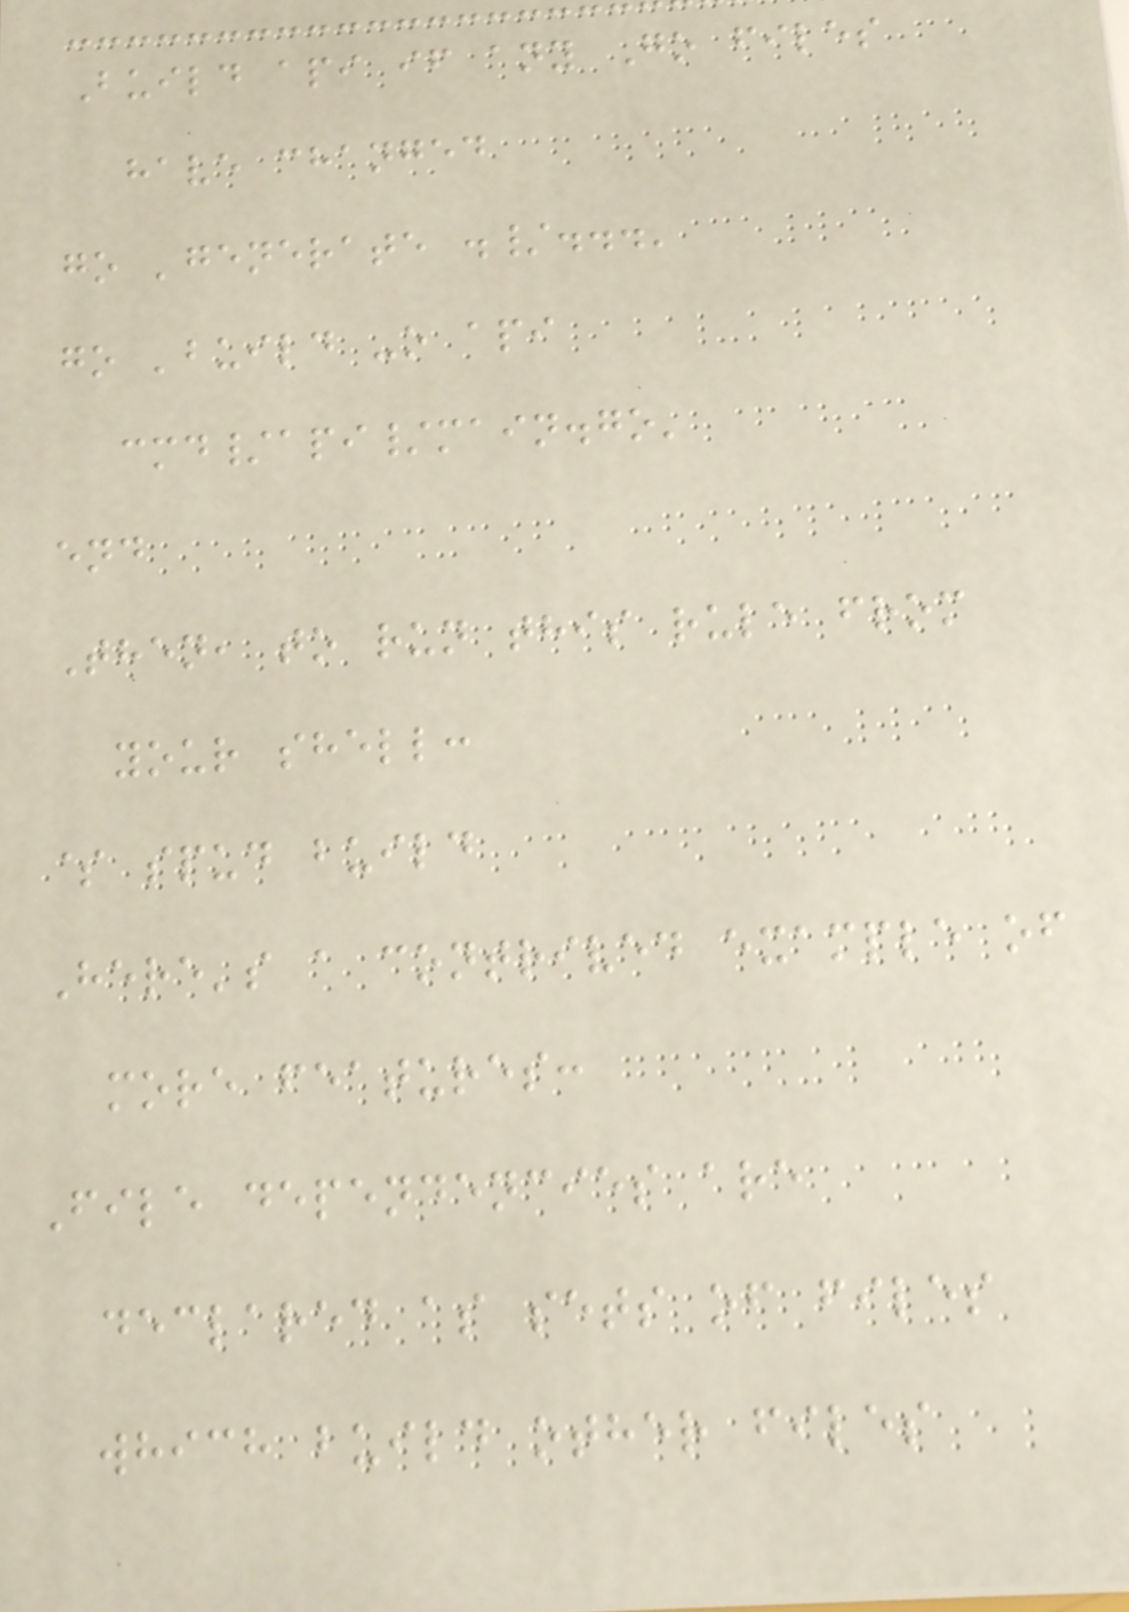Build api if any Go files
have changed
go 'generate ./...'
go 'build -o api
cmd/api/main.go'
end
Then, to run this rule from
your shell:
$ spud build
Here's a contrived example of
more features:
File dependencies are
declared as sets of files
which build other files
